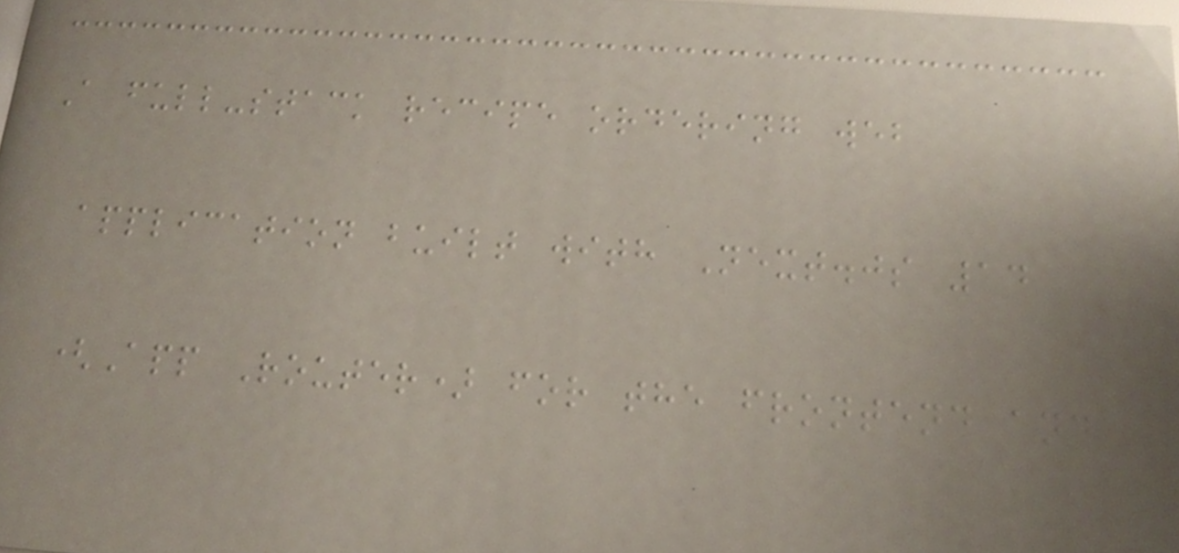A full-stack recipe ordering web
application built with Next.js 14
(App Router) for the frontend and
